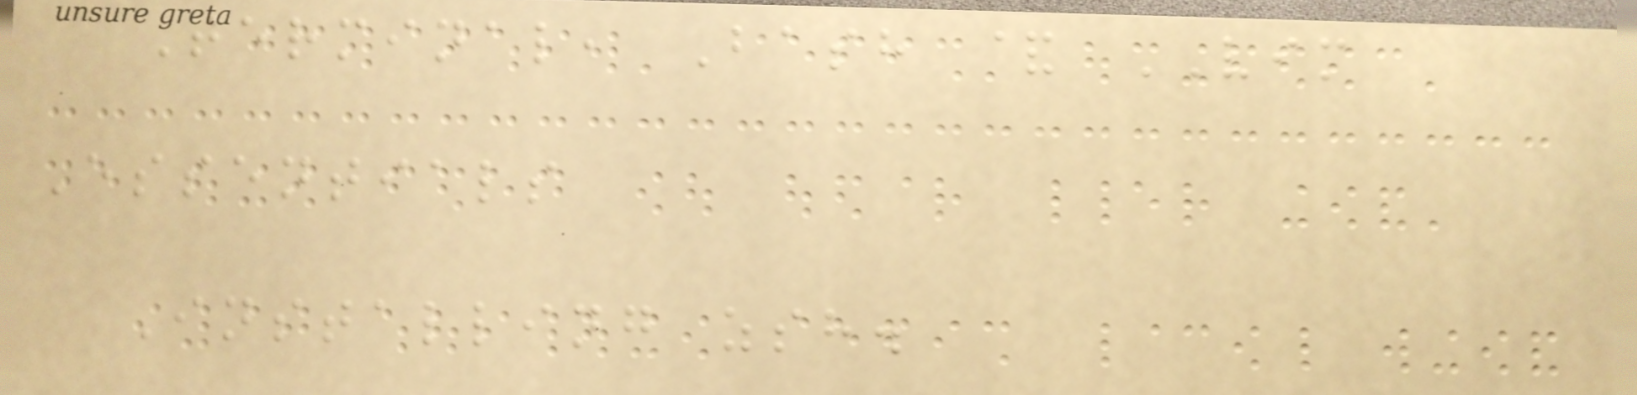Terminal, Bash & VIM
Essentials
Installing zsh.
